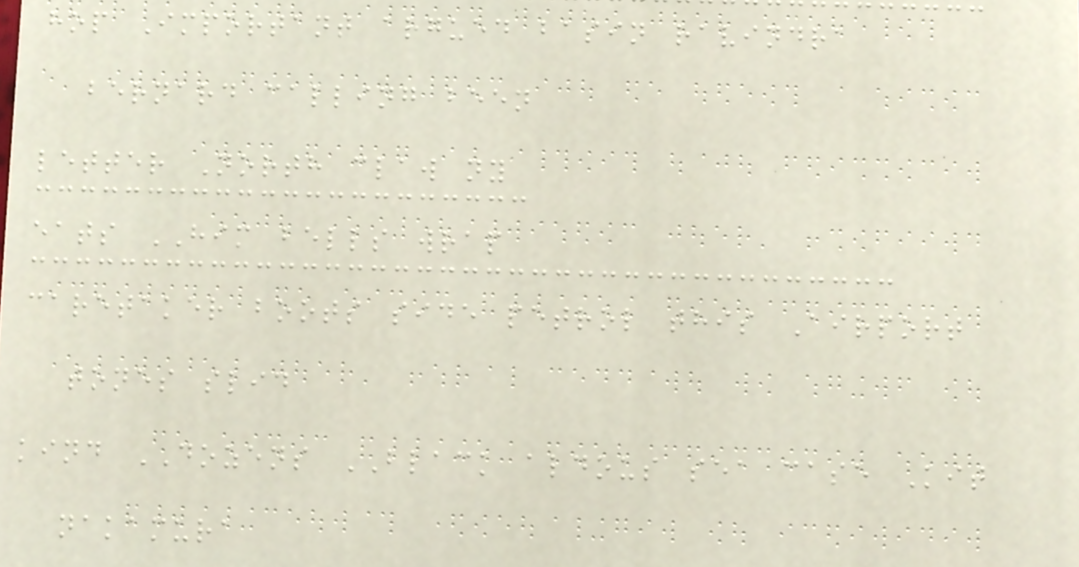hop Important argued basin ravindra
bernard calling been
letter North claw ny
eats HIM bells wrap
caretaker boots side petrol this Airport
tones slid
kind DOZENS BLACK aldous sea case Kit
nakamura
